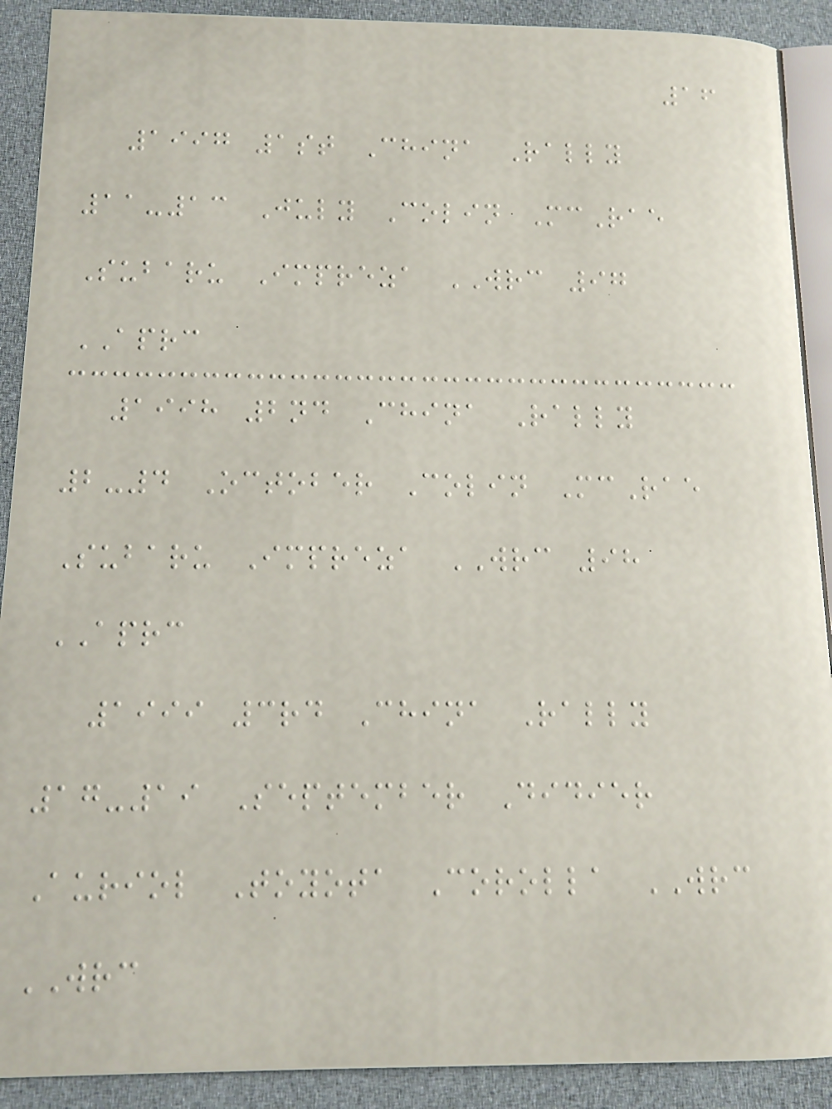16
1997 1st China Rally
11-13 July Colin McRae
Subaru Impreza WRC 97
APRC
1998 2nd China Rally
2-4 October Colin McRae
Subaru Impreza WRC 98
APRC
1999 3rd China Rally
17-19 September Didier
Auriol Toyota Corolla WRC
WRC
